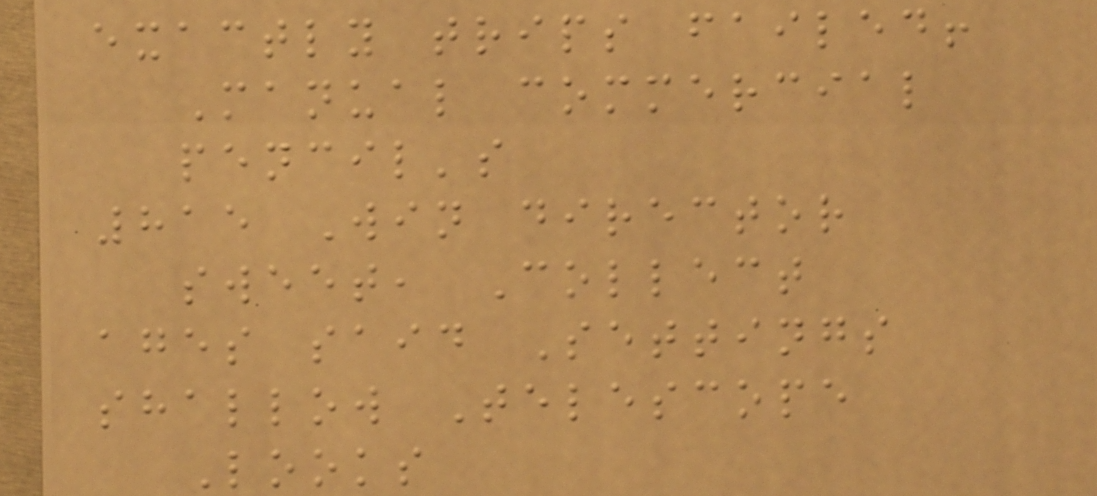exactly trips failed!
Manual commercial
pencil's
815 Win director
sweet, Collect
ages said Settings
shallow Telescope
Looks
